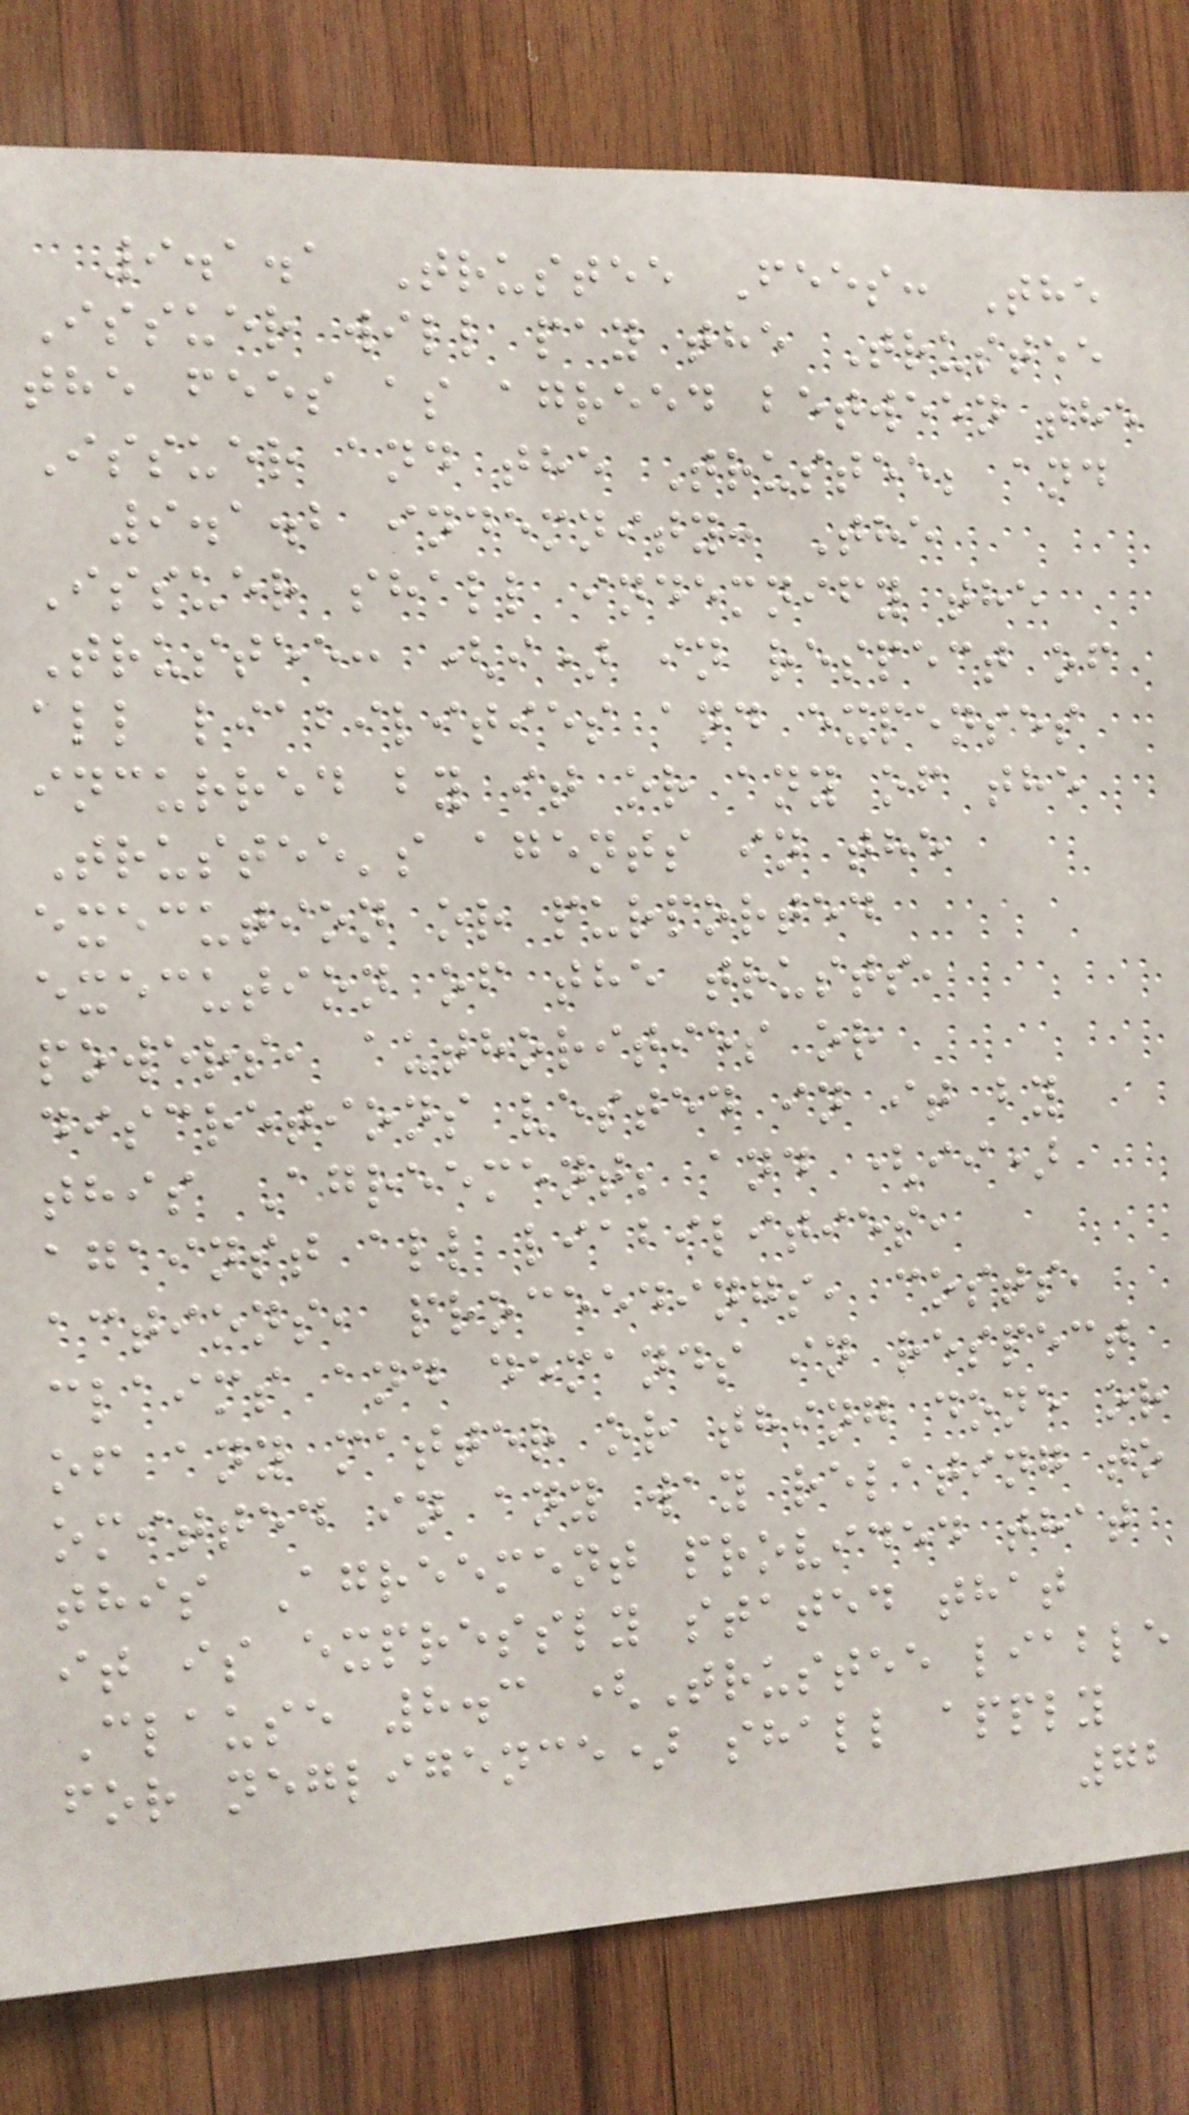9.1.1 Trustee Fees: The
Issuer will pay the Trustee
the fees as agreed between the
Issuer and the Trustee; and
9.1.2 indemnity: The
Issuer shall indemnify the
Trustee: (i) in respect of
all liabilities and expenses
incurred by it or any of the
Trustee's agents in the
execution or purported
execution of the trusts,
powers, authorities or
discretions vested in it by
this Agreement; and (ii)
against all liabilities,
actions, proceedings, costs,
claims and demands in respect
of any matter or thing done or
omitted in any way relating to
this Agreement provided that
it is expressly stated that
Clause 8.3 (Trustee liable
for negligence) shall apply
72
